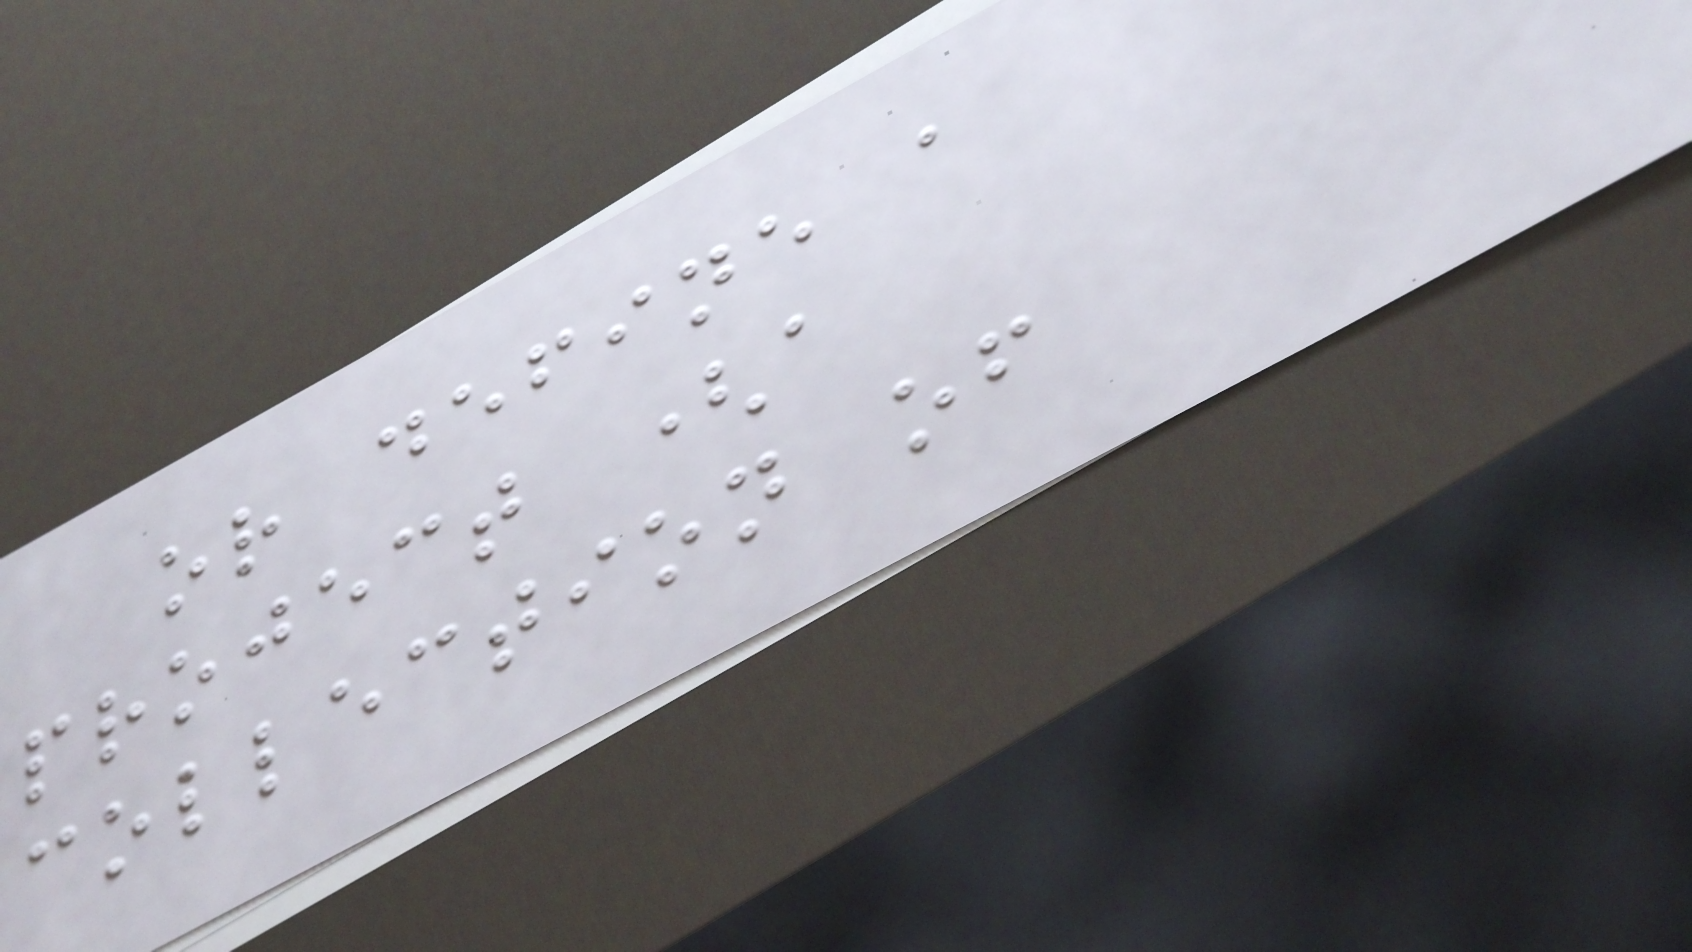or define a
project (a
collection of
